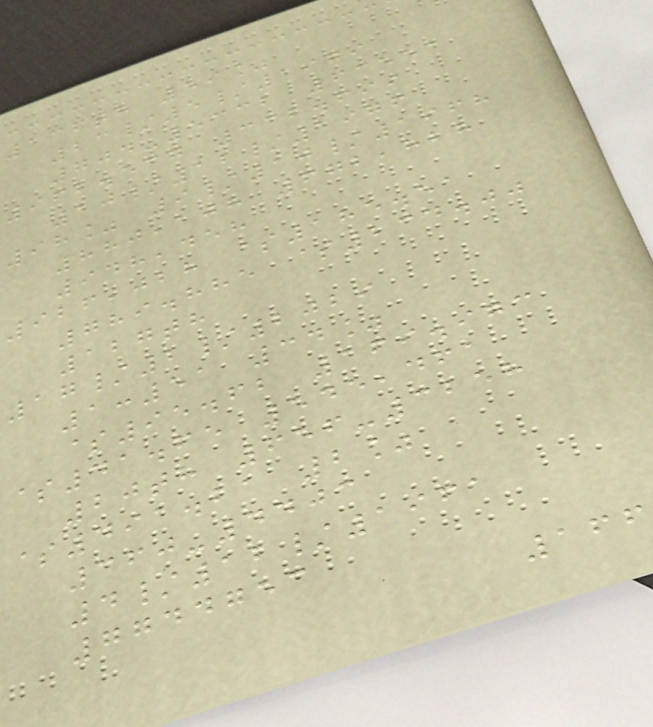136th 59%
23/5/1979
704-5332 63551
962.537 332.699
10/12/1976
98% 9/10/1968
880,108 672,828
948,458
926,028 $185.51
789.885 $234.00
127th
17/2/2029
1:51 34%
$95.62 169.973
$41.65 545,461
20th 656-3258
$491.21 2%
360-4403
4/12/1961
7744753
166
